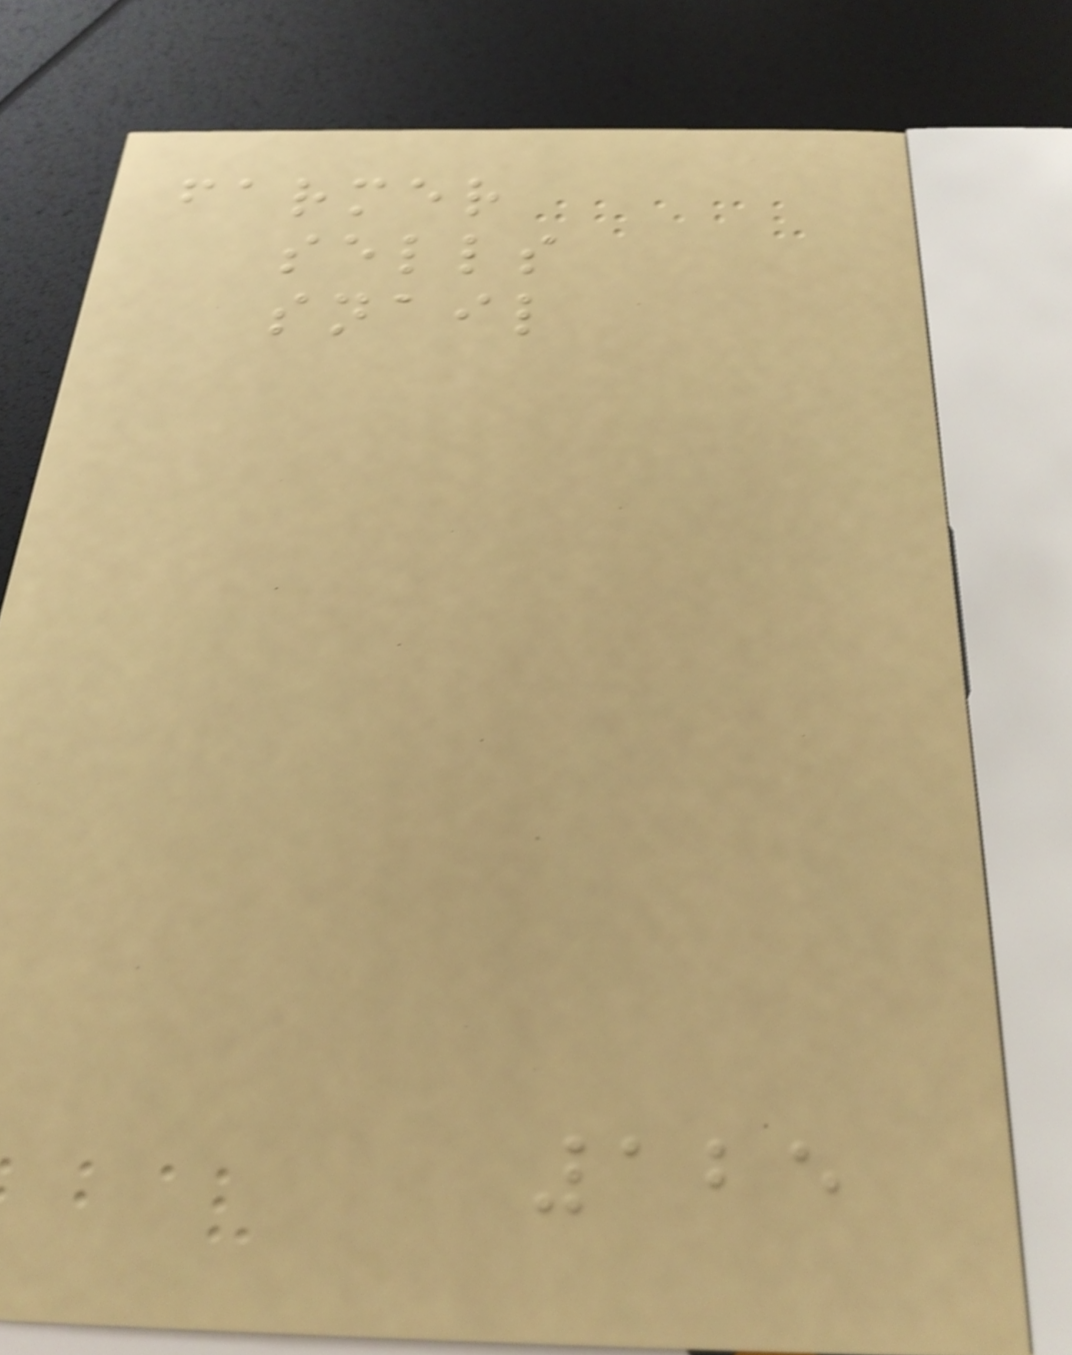farmer
sells
snail
125
